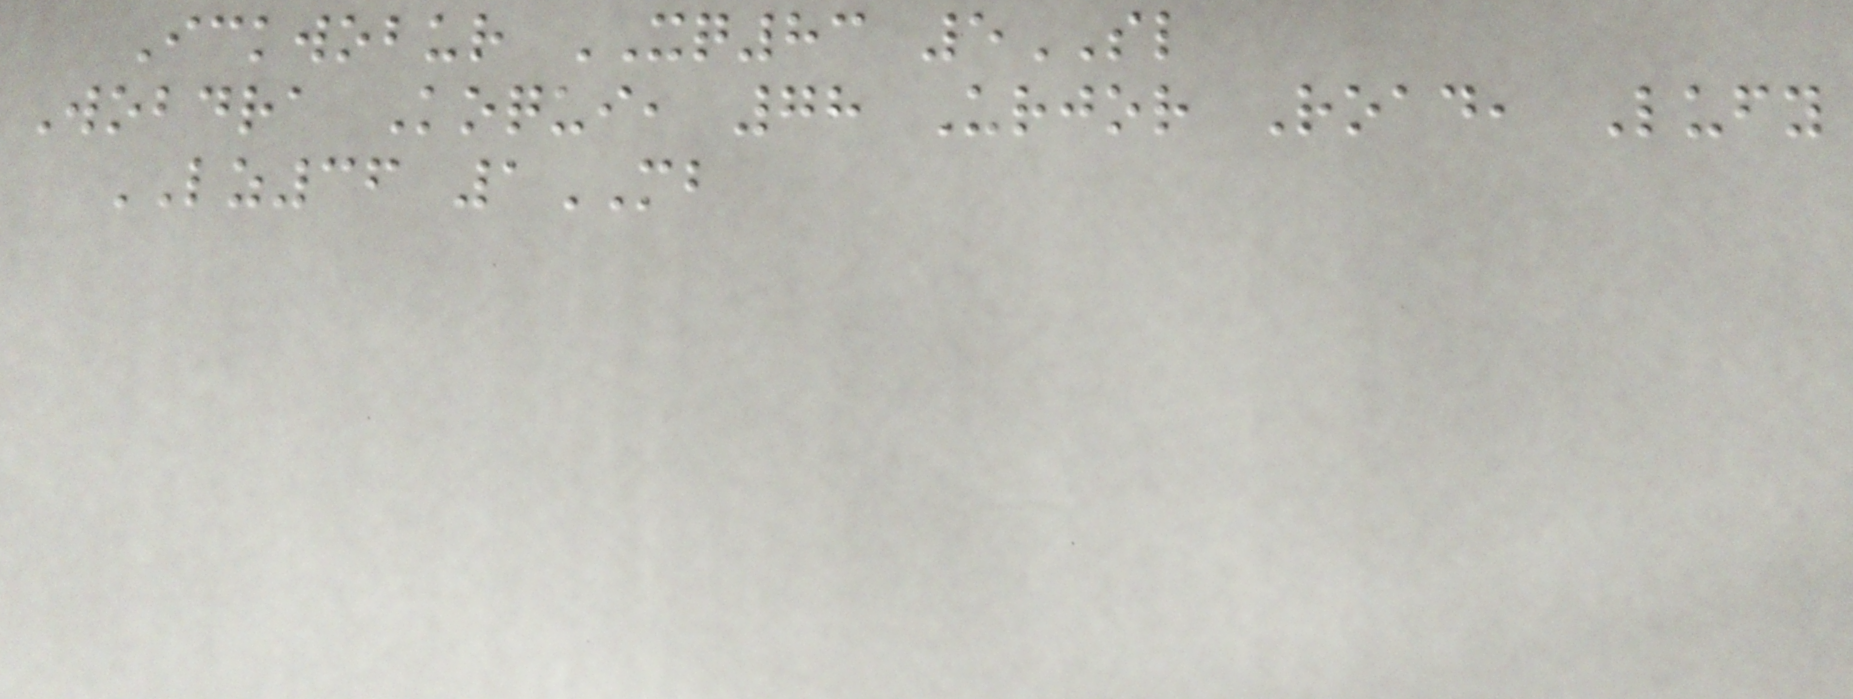Ickwobur XQ83 5SL
Wobdra Koqui, 78 Urjor Road, Lufy
LZ36 1MB
